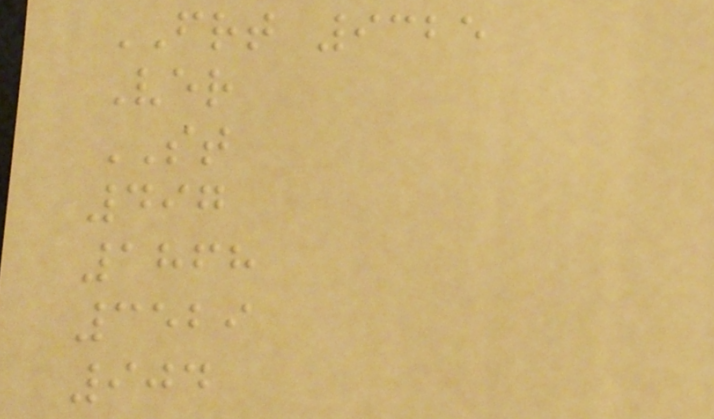FRT 9325
Ver
ST
497
1868
3529
904
